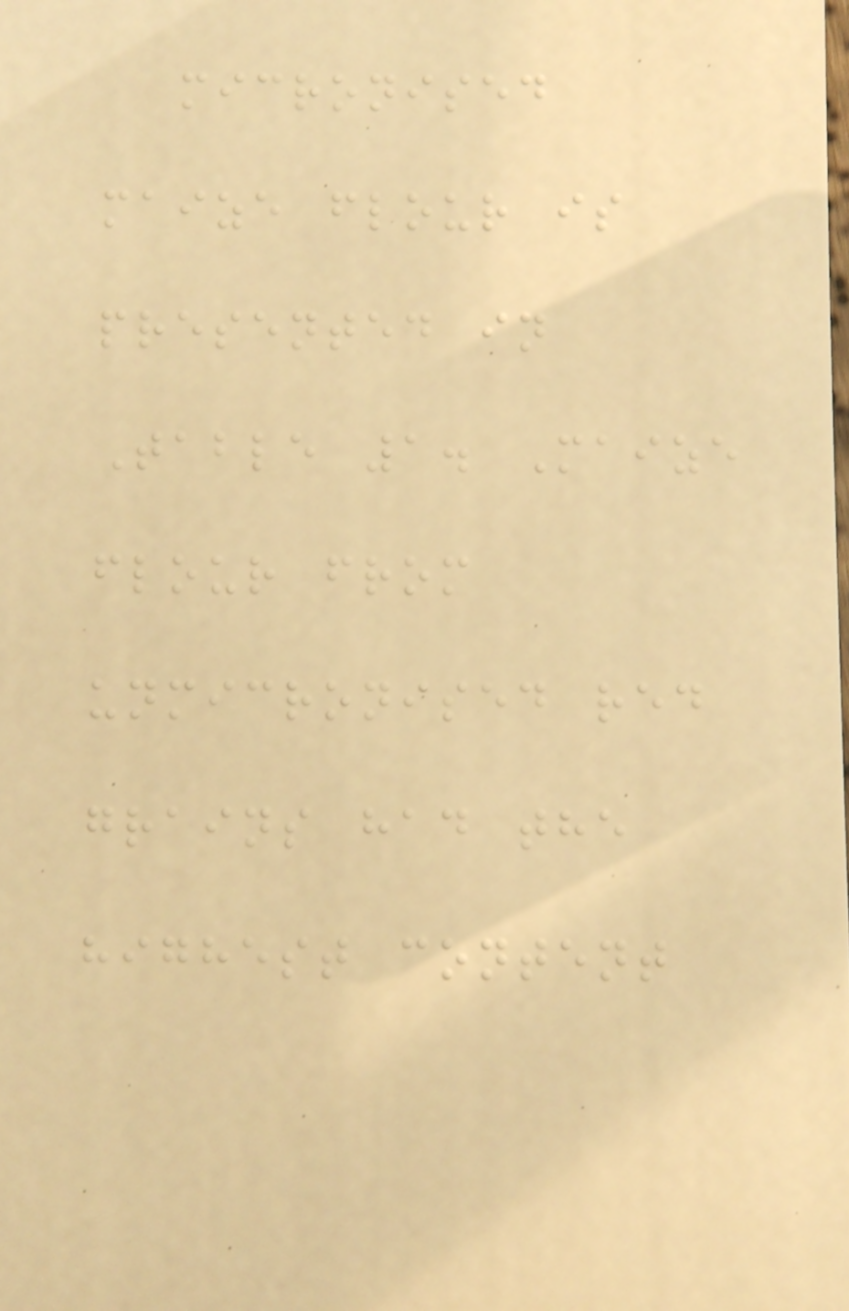micronised
maize flour is
presented in
Table 1. Maize
flour from
unmicronised red
grains had the
highest content
